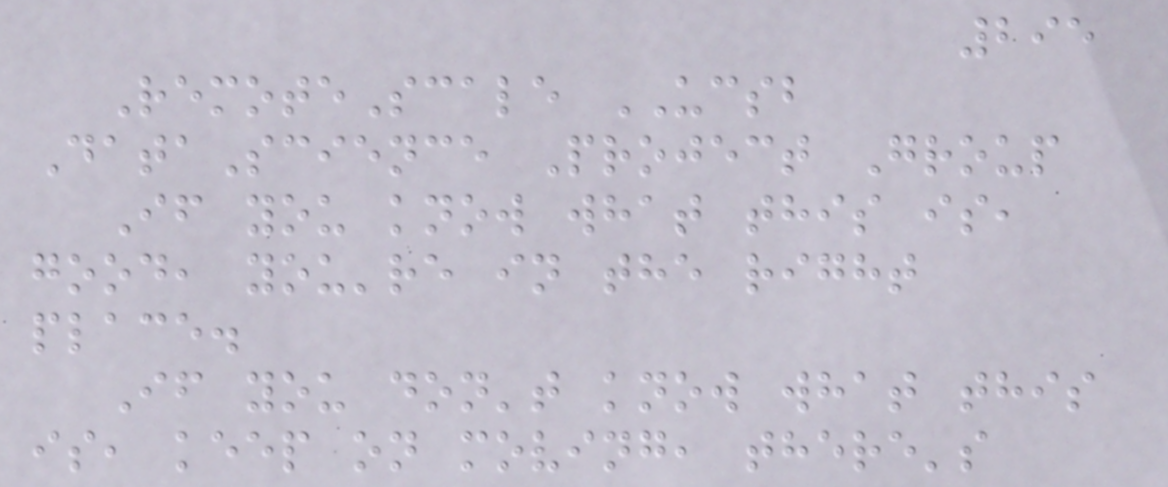295
RemoteScale UCSB
DataScience Project Group
If you know what this is,
good, you're in the right
place.
If you don't know what this
is, keep on moving, there's
